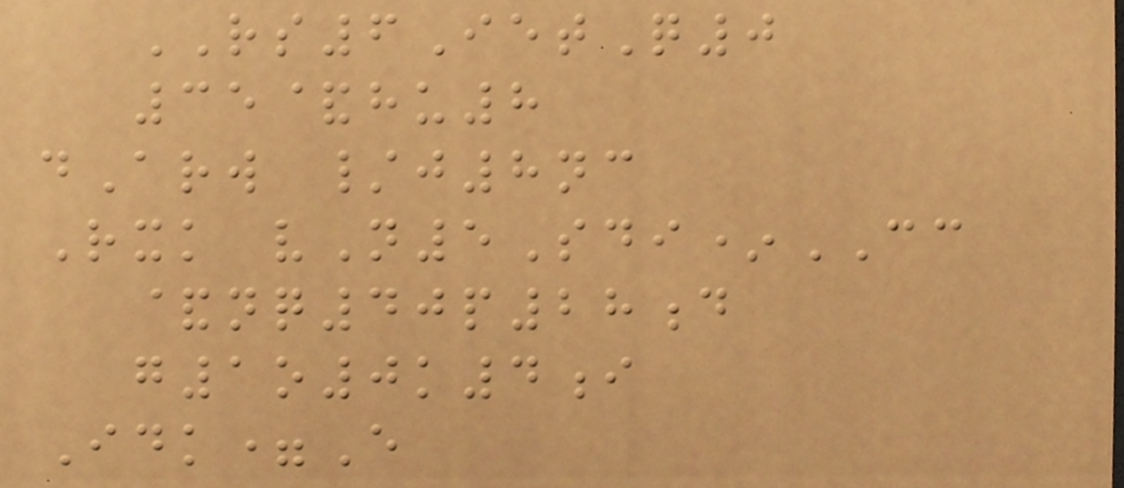RS6IetQ0
35&hu8
dArw /j8nc
Rxk vN5Sdi*CC
&nq40p28d
g1o0k4i
Idk=E
